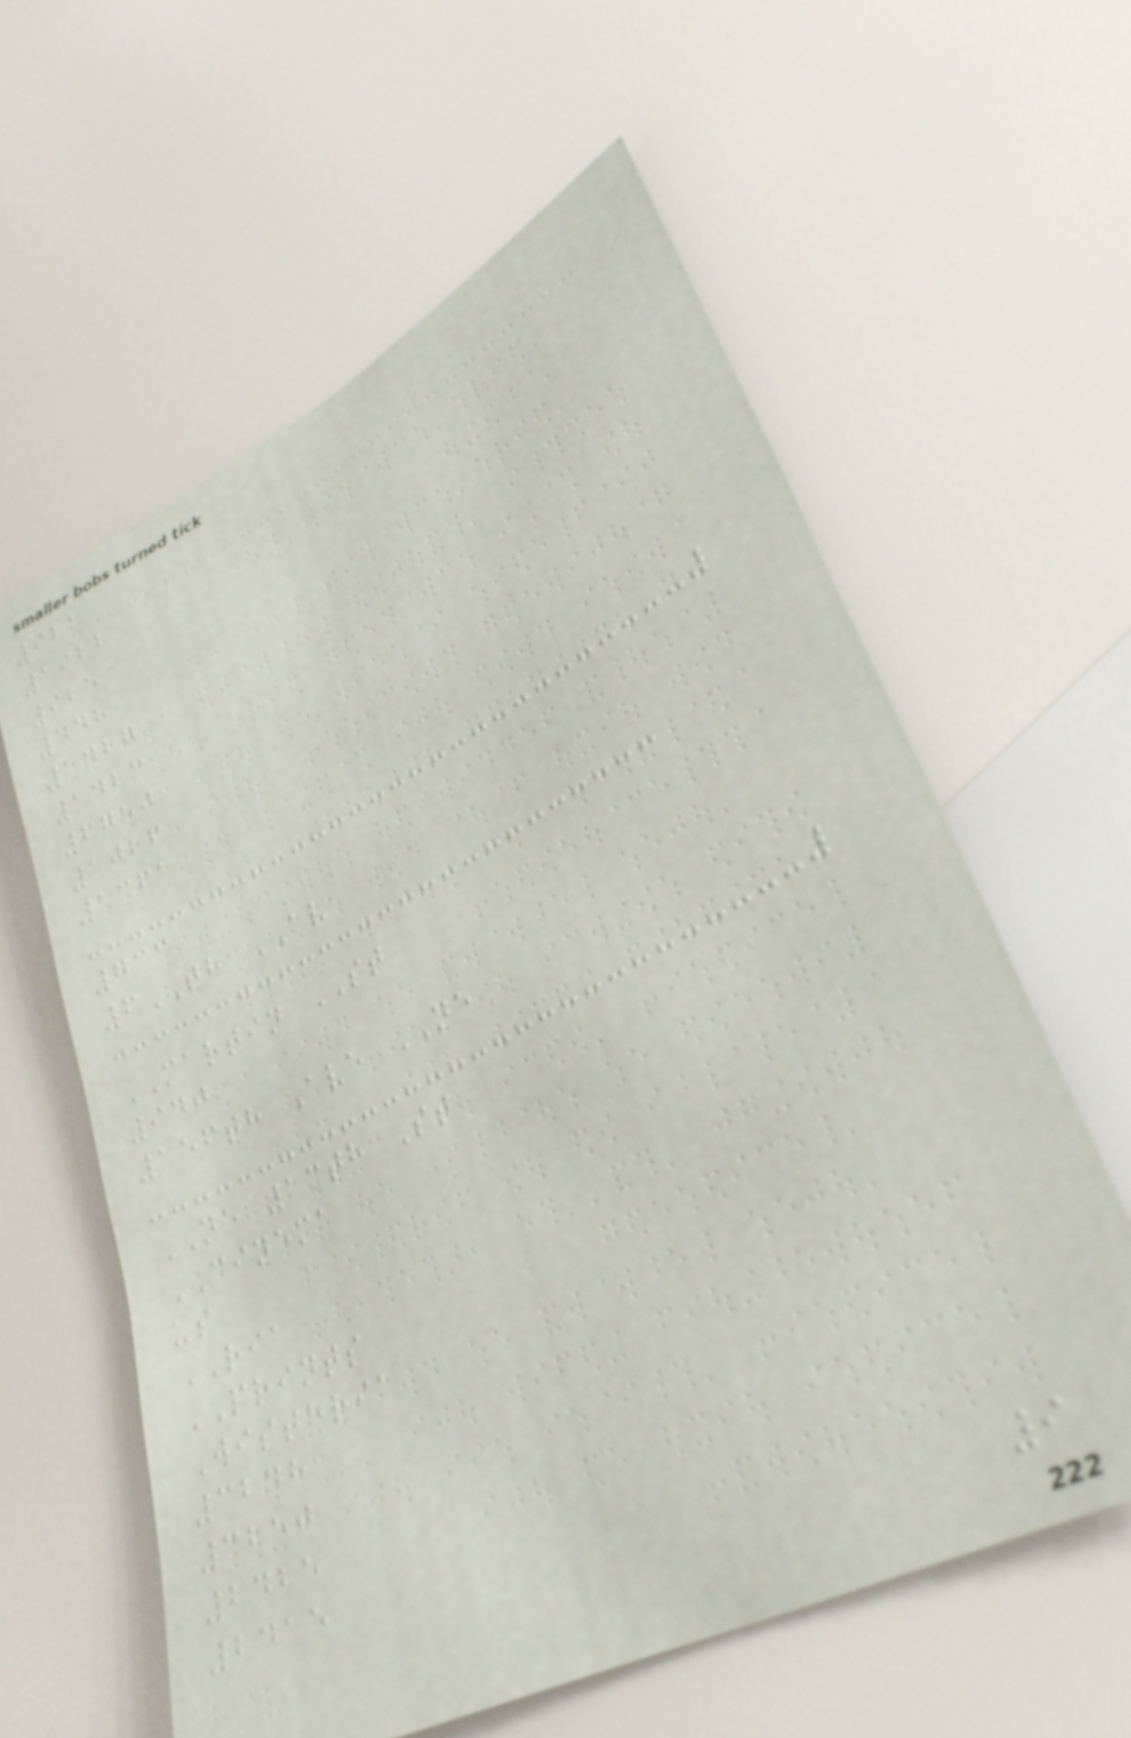921
1922
925
448
1427
1423
6750
1026
1361
733
6TH AV
MARTIN ST
940
156th Ave NE
NE 13th St
CINEMA
us
RIA
PRINTS
Wisteria
3248
3250
2425
2415
9
